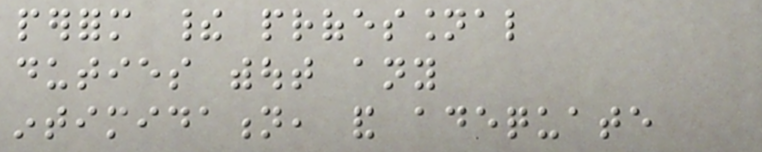perform their professional
duties without any
intimidation, and adequate
